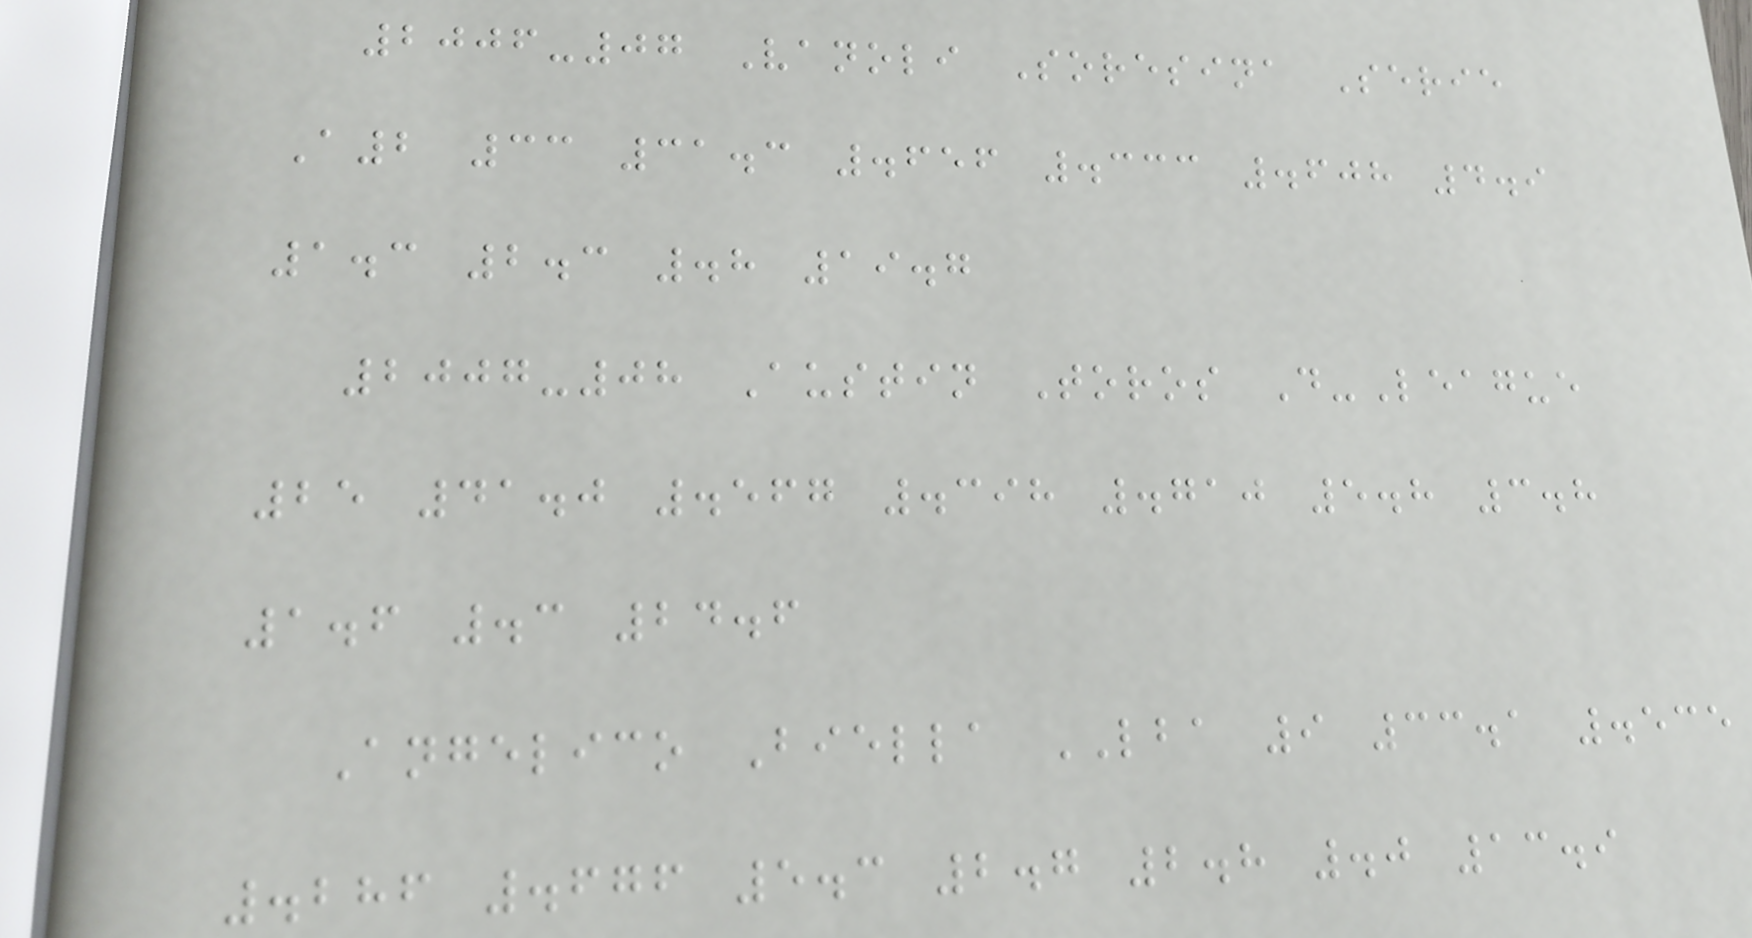2006-07 Vanoli Soresina Serie
A2 33 31.3 .656 .333 .608 4.9
1.3 2.3 .8 19.7
2007-08 Austin Toros D-League
25 41.0 .567 .398 .710 5.8 3.8
1.6 .3 24.6
Angelico Biella LBA 9 33.1 .535
.286 .676 5.3 2.7 2.8 .0 13.9
